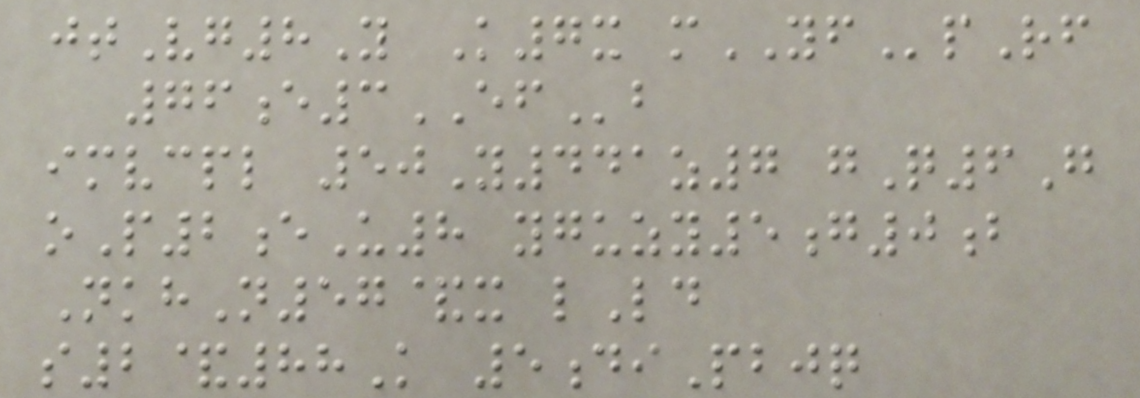jtVg8Y K7x mYFpRf
76e3EFb
imvcpl 50Y441z7 gQ6G
oP2eU8 yguzy5g0b
NkhN57&x lLd
s2&88K 5diPbjq
